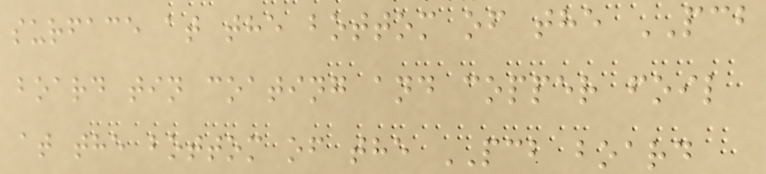surface at the bottom of the PCB
board tin coating and copper foil
at the bottom of the PCB board
